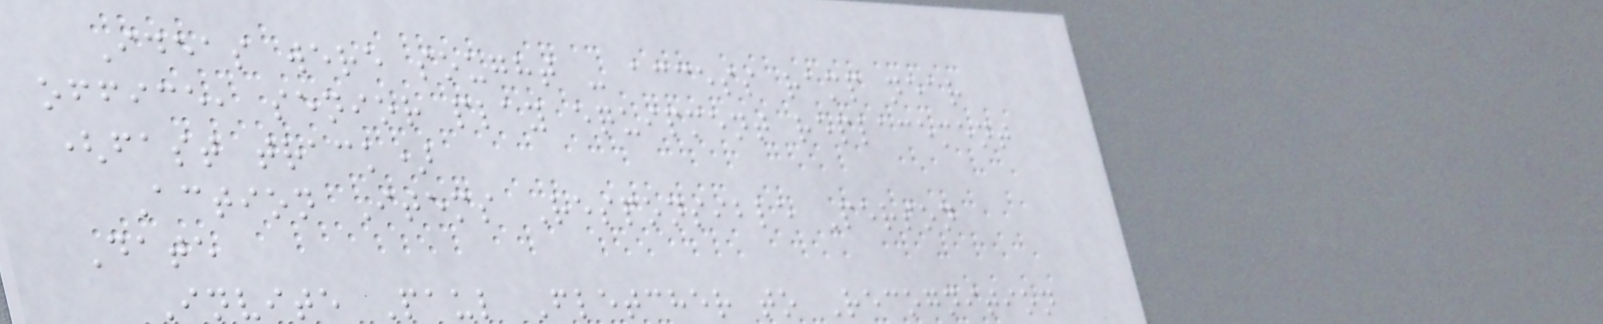Ideas were sought - access ramp near
office, senior play equipment replacement
(fast track)
Action Items Responsible Person
Date
Invite Paul Fletcher to Recognition
